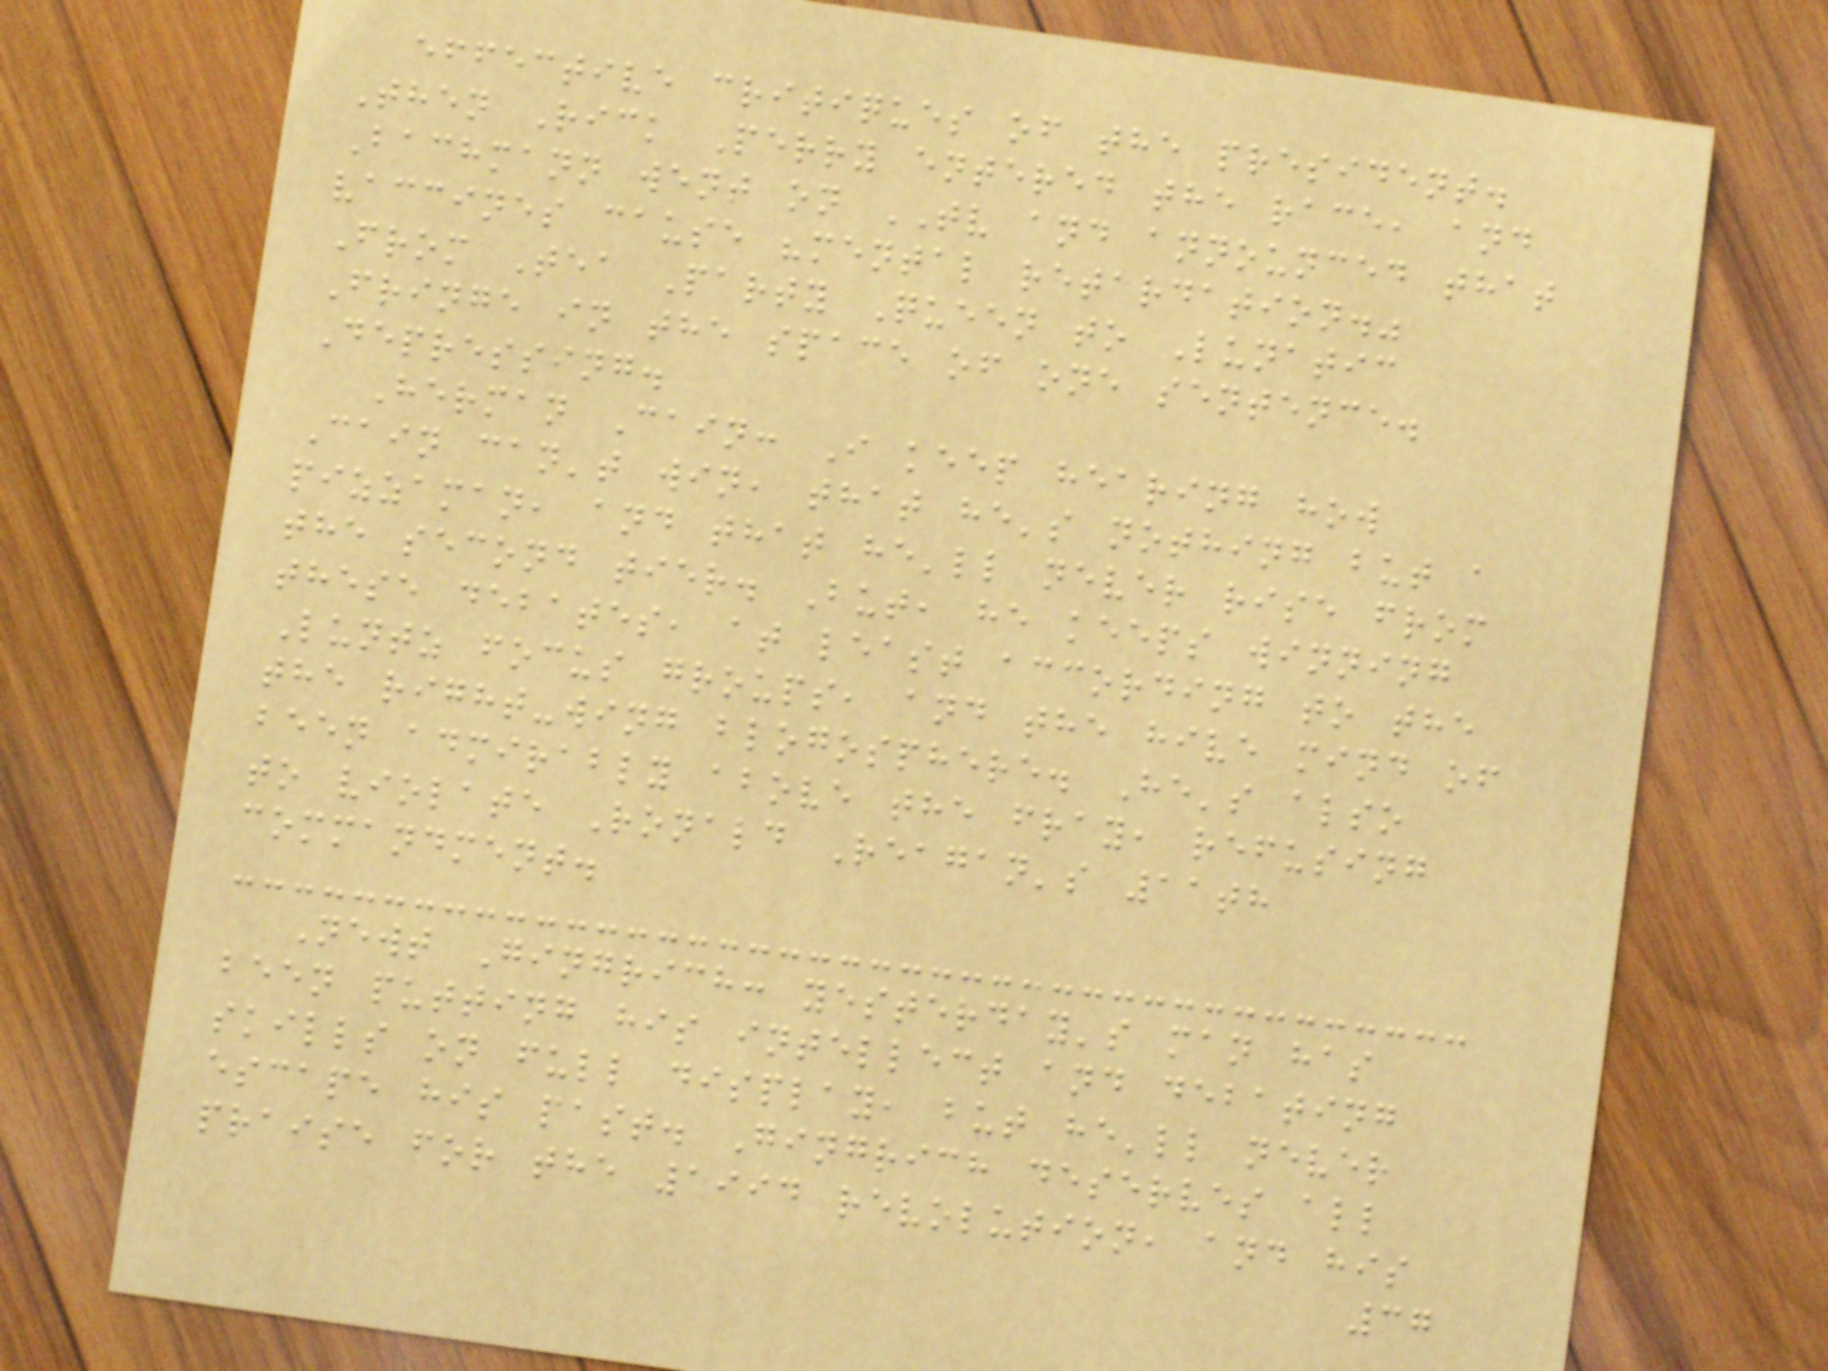effective critiques of the president.
Then Rick Perry entered the race, and
Bachmann went on TV and announced that
vaccines cause "mental retardation."
From Tea Party Queen to Lunatic
Fringe in the space of one sentence.
Depressing.
Herman Cain: I keep hearing how
Cain can't win, that he's nothing but a
pizzaman, and that he'll never rise from
the second tier. But, he keeps winning
these debates, at least according to the
Luntz focus groups, and the hive mind of
the right-wing blogosphere. He's also
been admirably above the fray, refusing
to violate Ronald Reagan's 11th
commandment.
Newt Gingrich: yesterday's man has
been putting his intellect and debating
skills on full display, but he'll never
escape his past. Gingrich deserves all
praise for the 1994 revolution, and his
37
